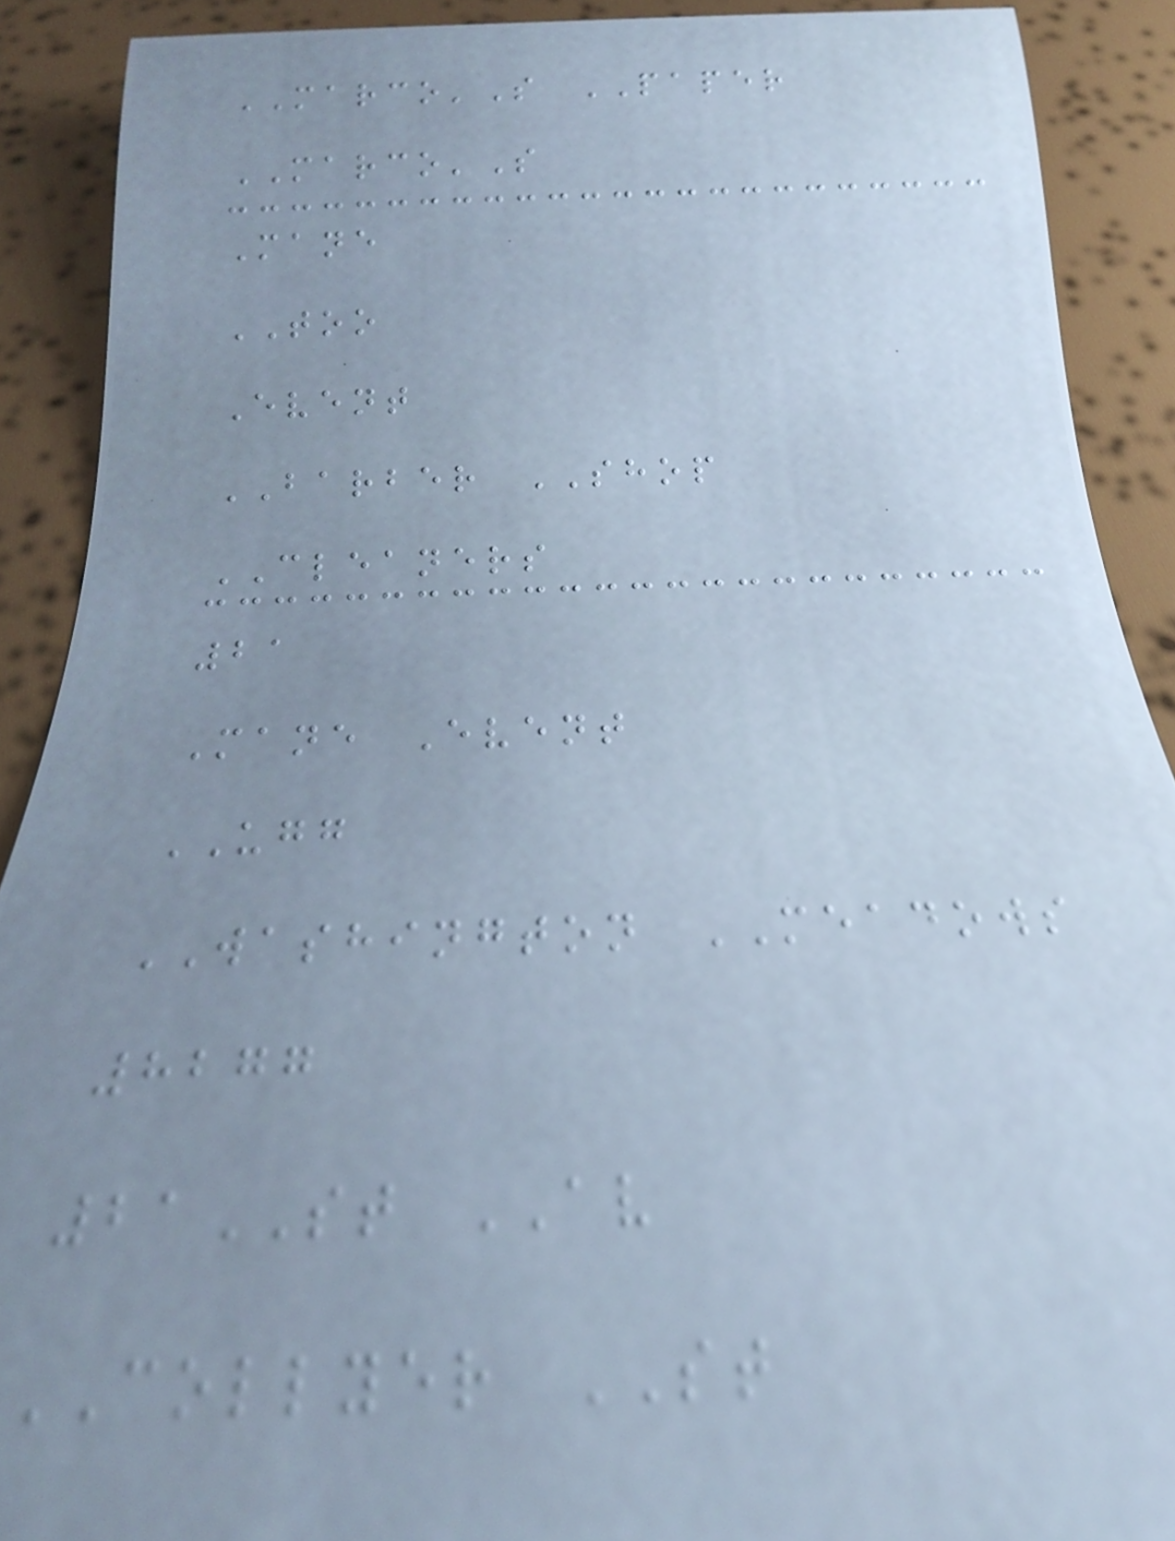MARCO'S PAPER
MARCO'S
Mane
TOO
Event
BARBER SHOP
CLEANERS
21
Mane Event
UGG
WASHINGTON MEADOWS
8277
21ST AV
COLLYER ST
